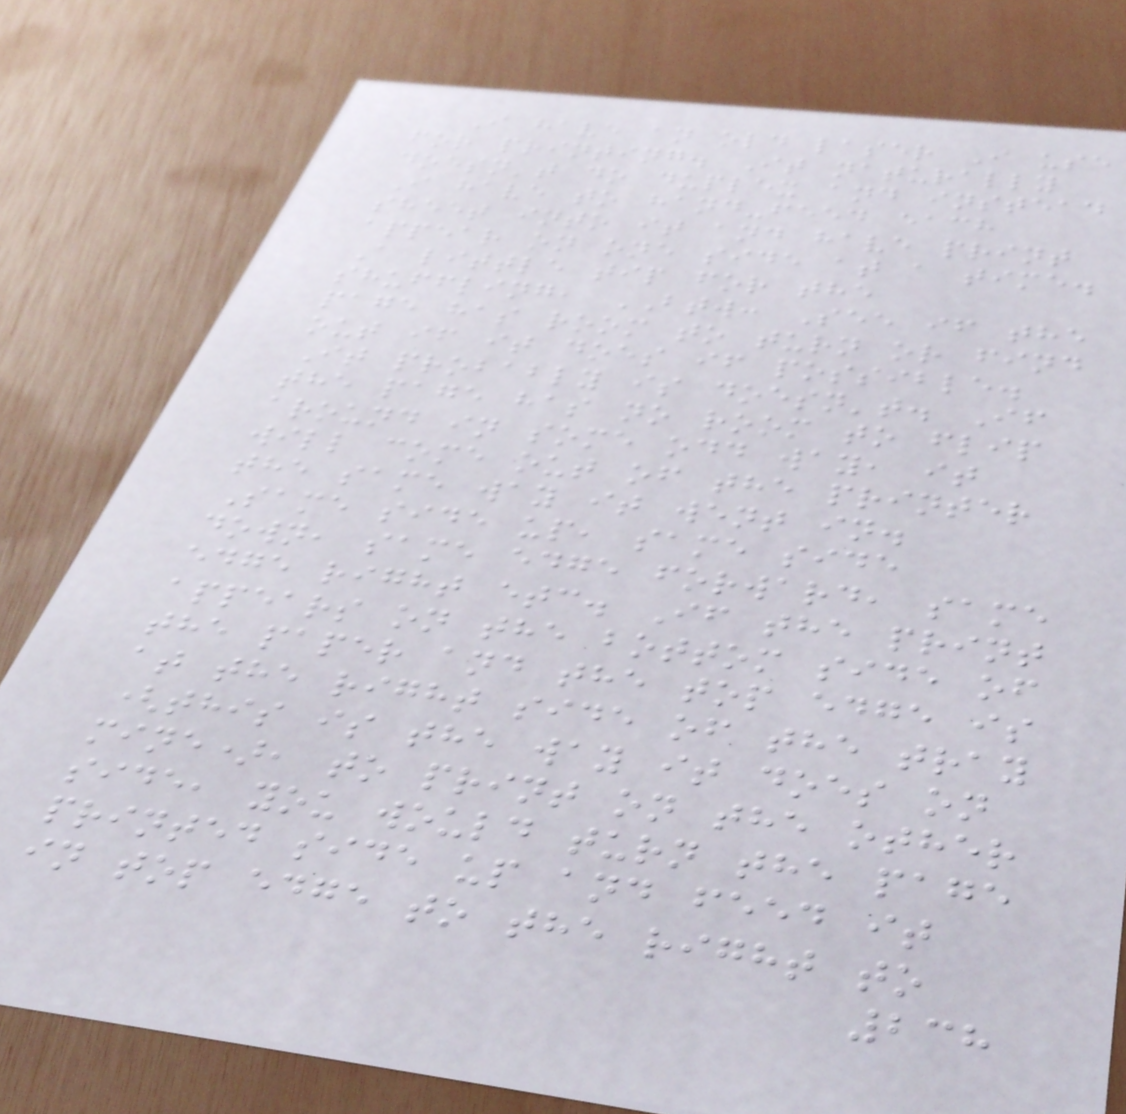I have an old laser I use
for printing. It naturally
doesn't do duplex and instead
I have to hand-feed each
sheet into it and have print
appear on one side at a time.
A little tip for the
shuffling, BTW: See if the
page has room to turn or find
out if it does if possible.
It probably is doesn't. If
the page has no room to flip
around in some odd way, it
will come out of the printer
the same way it went in.
Same side up, same side
down, same edge forward, same
edge right etc. If the print
appears on the bottom side of
the paper and the top edge is
at the right side of the tray
(this is the way it does on
mine), to print on the other
side, you would turn the page
printed side up and feed it
in top edge to the right to
238
